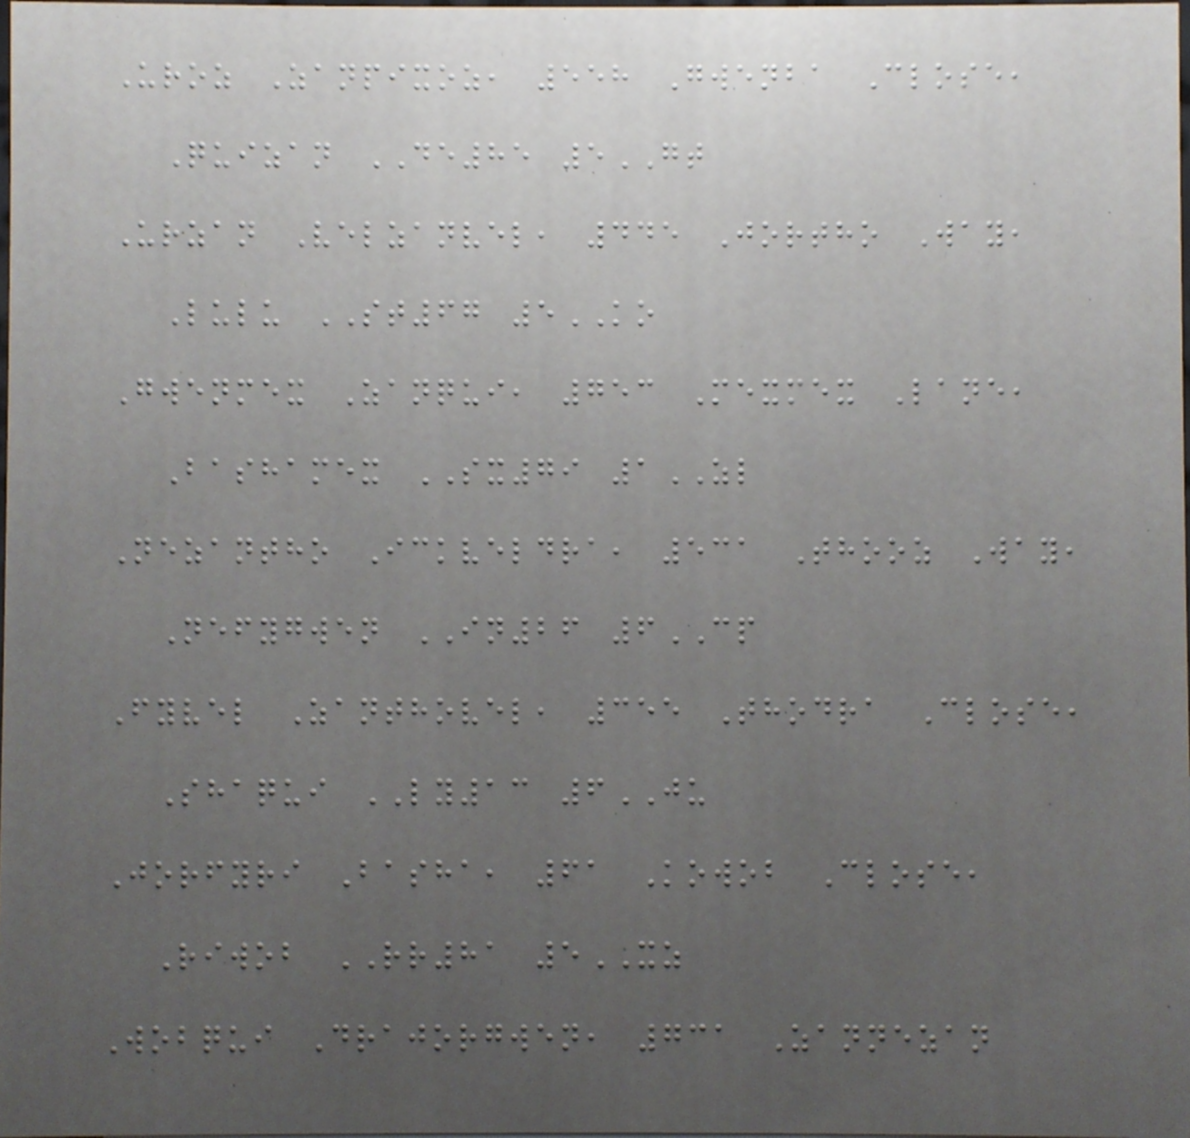Uroz Zanpixoz, 558 Gwenba Close,
Quizan DE85 5GT
Urzan Velzanvel, 445 Jortho Way,
Lulu ST67 5KO
Gwenmex Zanqui, 753 Mexmex Lane,
Bashamex SX79 1ZL
Nezantho Ickveldra, 531 Thooz Way,
Nefygwen IN26 6CP
Fyvel Zanthovel, 355 Thodra Close,
Shaqui LY13 6JU
Jorfyri Basha, 61 Kowob Close,
Riwob RR81 5XZ
Wobqui Drajorgwen, 731 Zannezan
